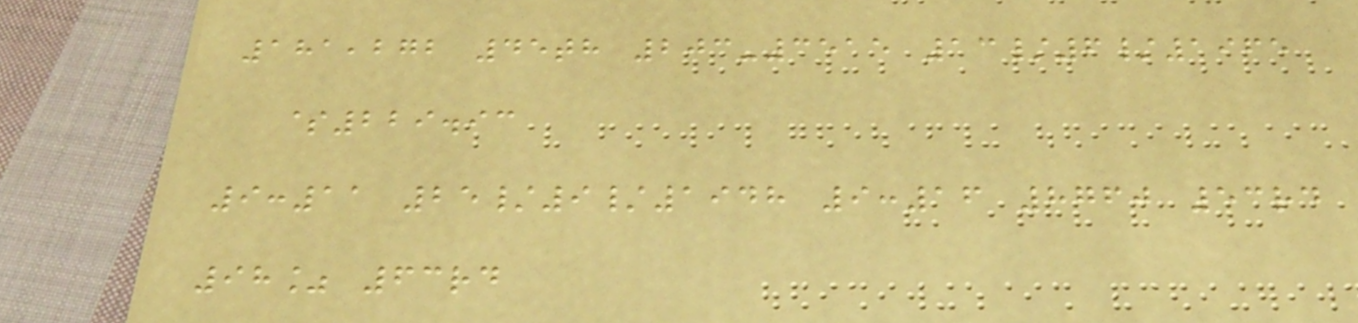181,272 45th 203-3515 13/6/1965
$229.93
9:11 25/9/1948 9:16 8760 53rd
98% 63rd
